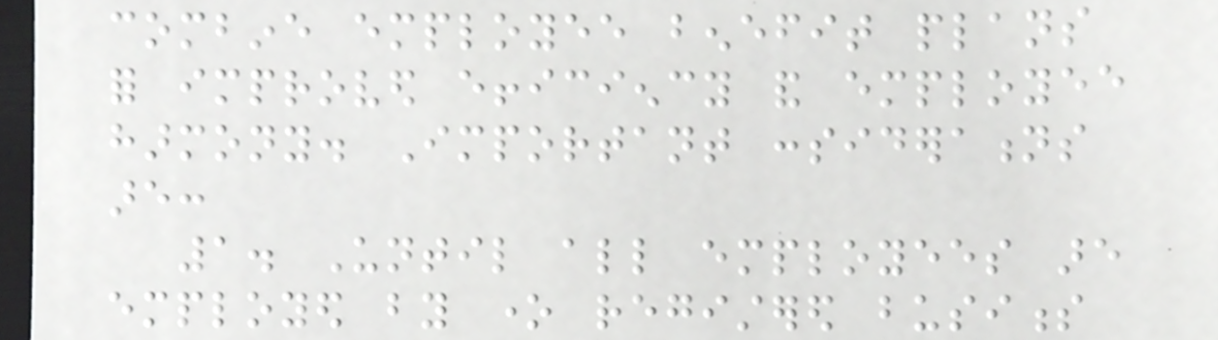combine employee benefit plans
for improved efficiency and employee
harmony. Important considerations
are:
1. Until all employees are
employed by one registered business
